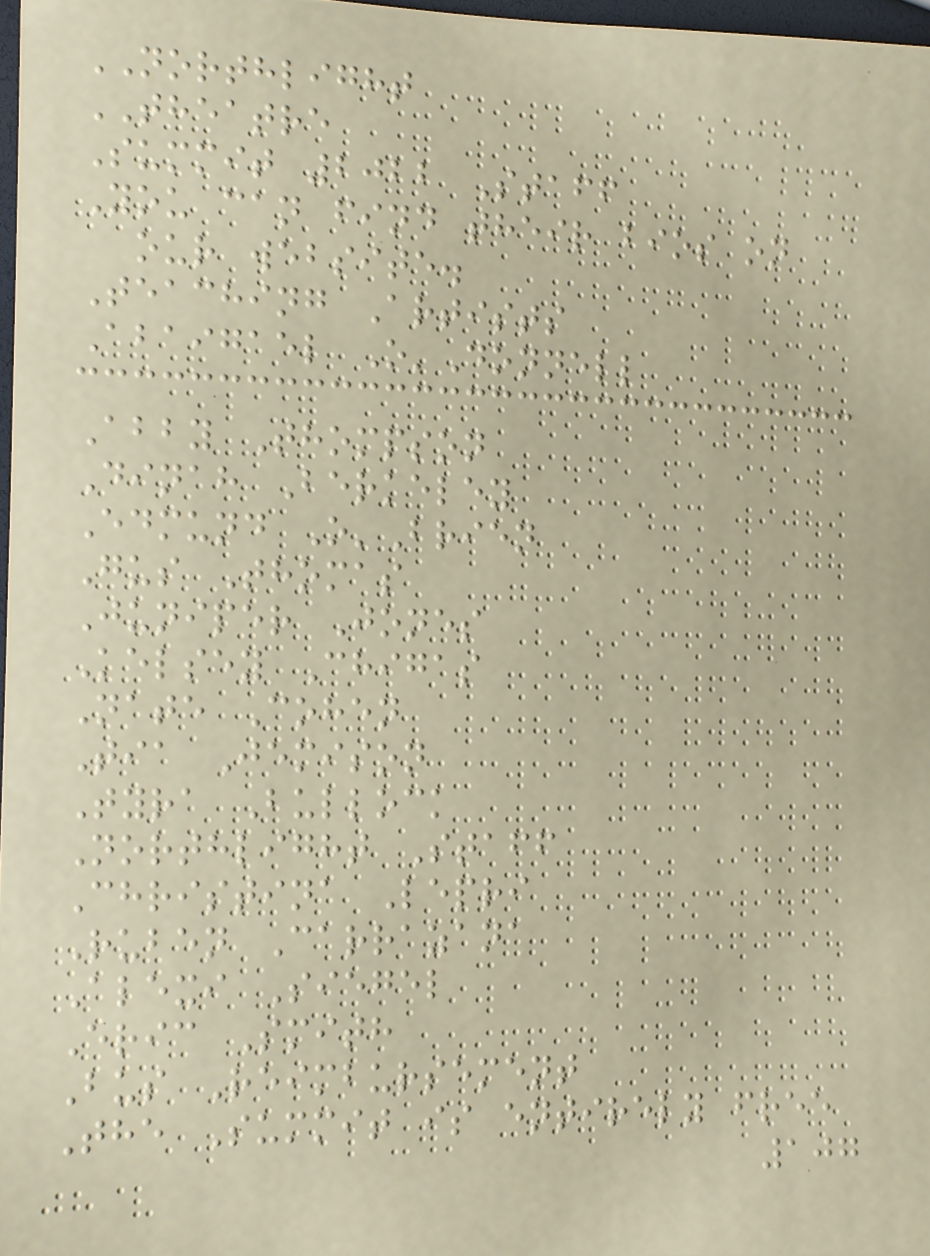NORTHLIGHT
THEATRE
Summit 2022 Staff
You can find their bios on
our website.
Teaching Artists
Abaigael O'Donnell
Abby Thompson
Dinah Berkeley
Edmund O'Brien
Gus Thomas
Juniper Jones
Kelsey Chigas
Nate Cohen
Tia Jemison
Tyra Bullock
Northlight Staff
Christina Lepri
Ruben Carrazana
Alexi Siegel
Eric Smith
Bus Reimbursement
The Summit is entirely free
107
